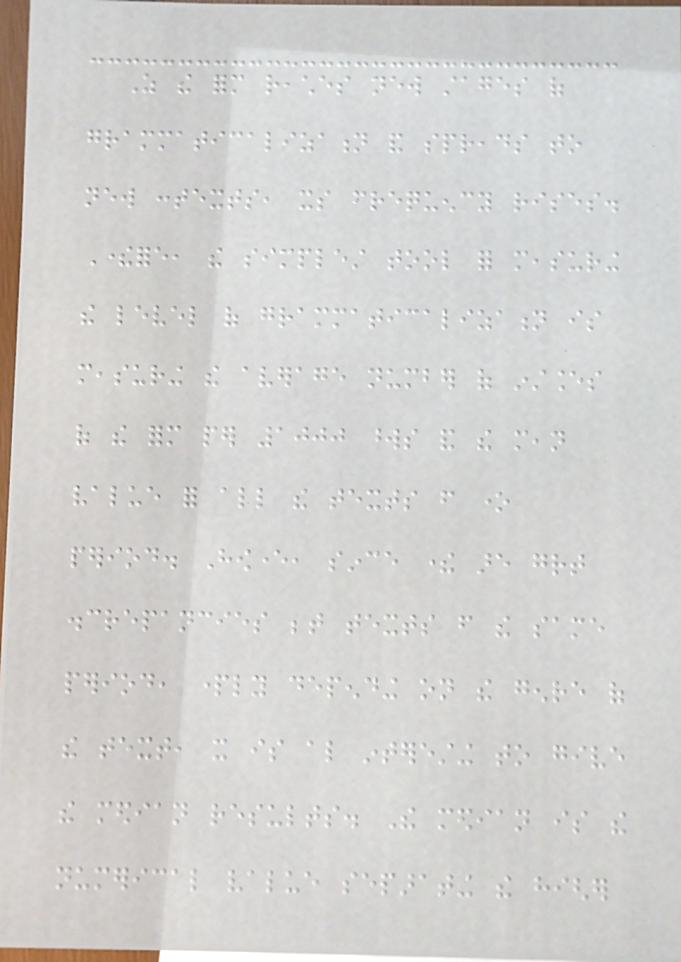As the form reaches new stages of
grammaticalization and spreads to
new contexts, its frequency rises.
Therefore, the simplest tool for measuring
the level of grammaticalization is
measuring the average number of instances
of the form per 1000 words and the mean
value for all the texts from one
period. However, since there are great
discrepancies between texts from the same
period, partly depending on the genre of
the text, it is also interesting to give
the median results. The median is the
numerical value separating the higher
